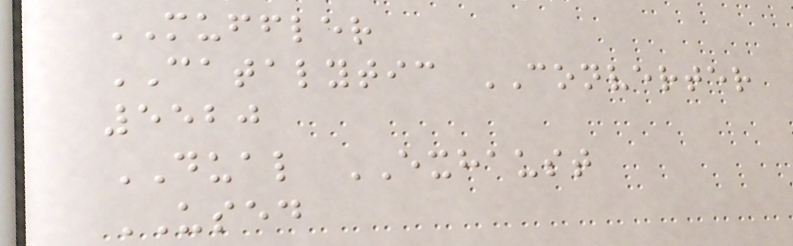MUFFLER
CATALYTIC CONVERTER
5520
DUAL EXHAUST
USED
